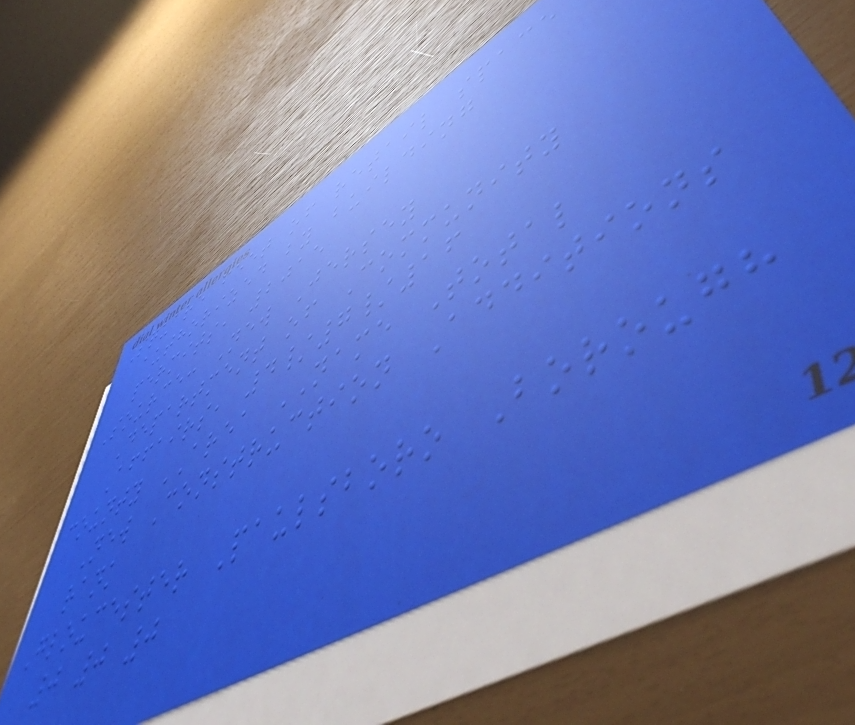Square feet of retail space
authorized by building
permits, 2015
Source: New Jersey
Department of Community
Affairs, 4/7/16
county AREA NAME Total
New Construction Additions
rank
Gloucester Paulsboro Borough
0 0 0
